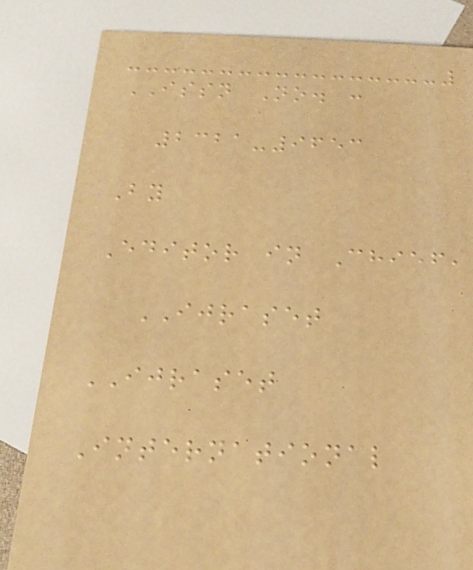ISSN No. :
2321-9653
By
Editor in Chief,
IJRASET
IJRASET
International
